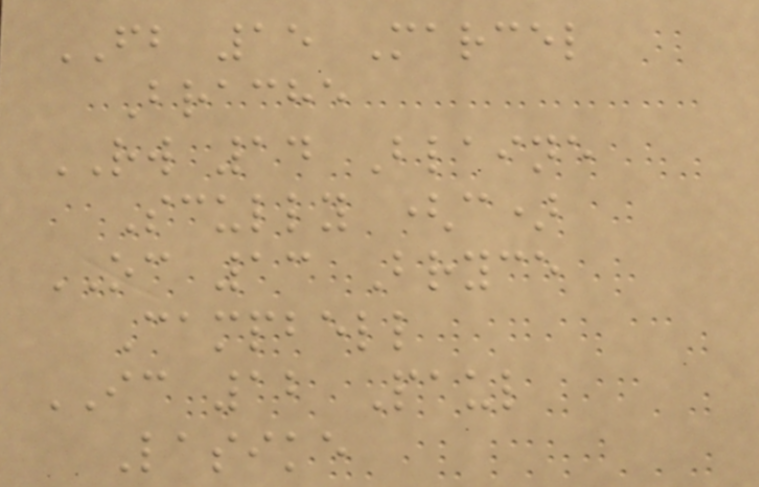FB 15 Marcel
Brache
RW 14 Blaine
Scully (c)
OC 13 Bryce
Campbell
IC 12 Paul
Lasike
